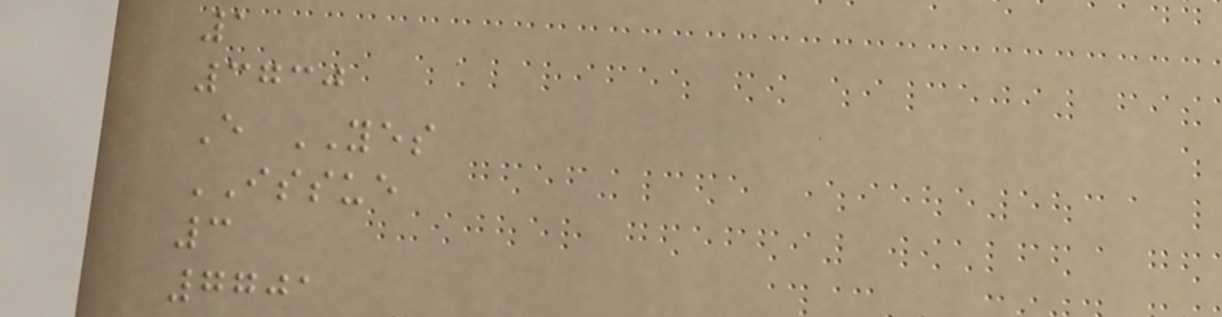1
3730
E YES
ISSUE
3
7701
